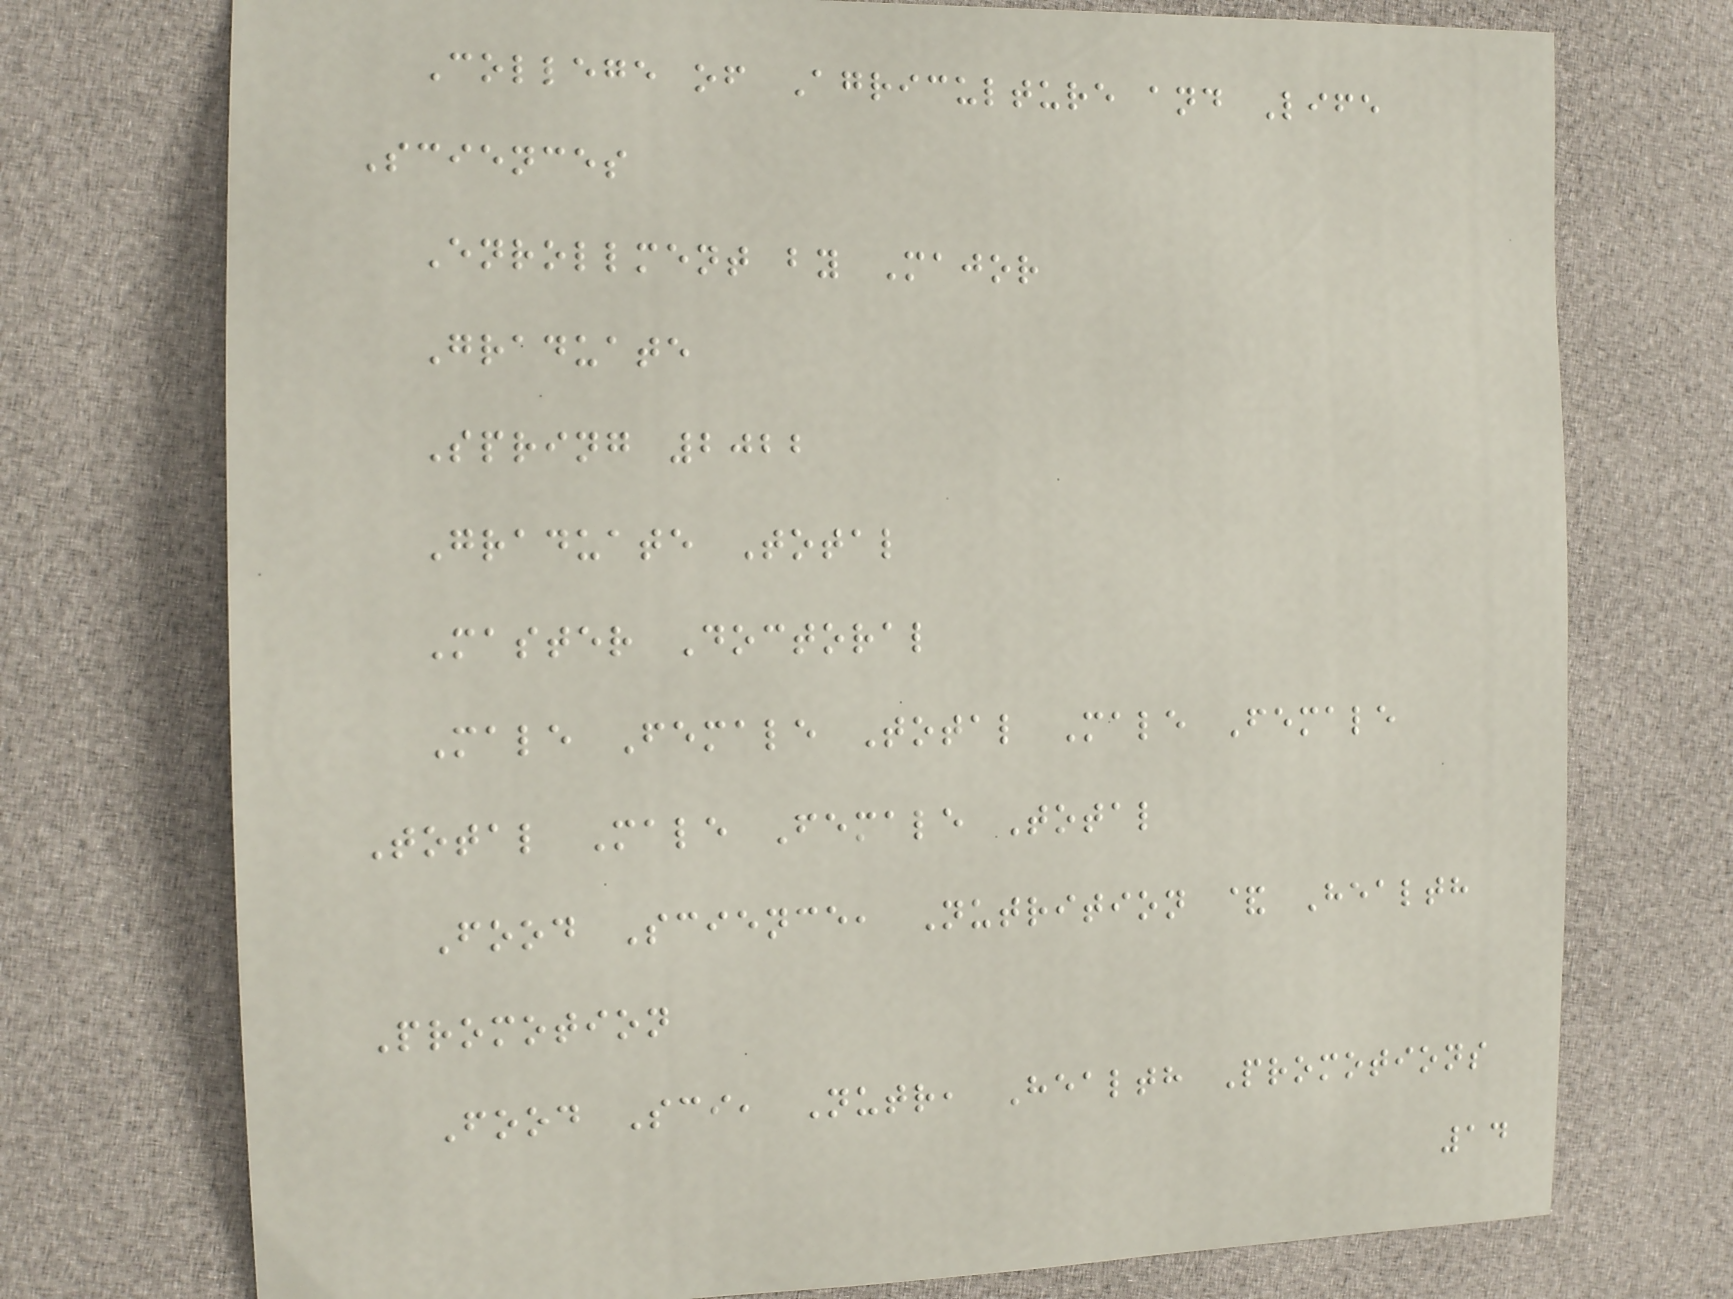College of Agriculture and Life
Sciences
Enrollment by Major
Graduate
Spring 2022
Graduate Total
Master Doctoral
Male Female Total Male Female
Total Male Female Total
Food Science, Nutrition & Health
Promotion
Food Sci, Nutr, Health Promotions
14
